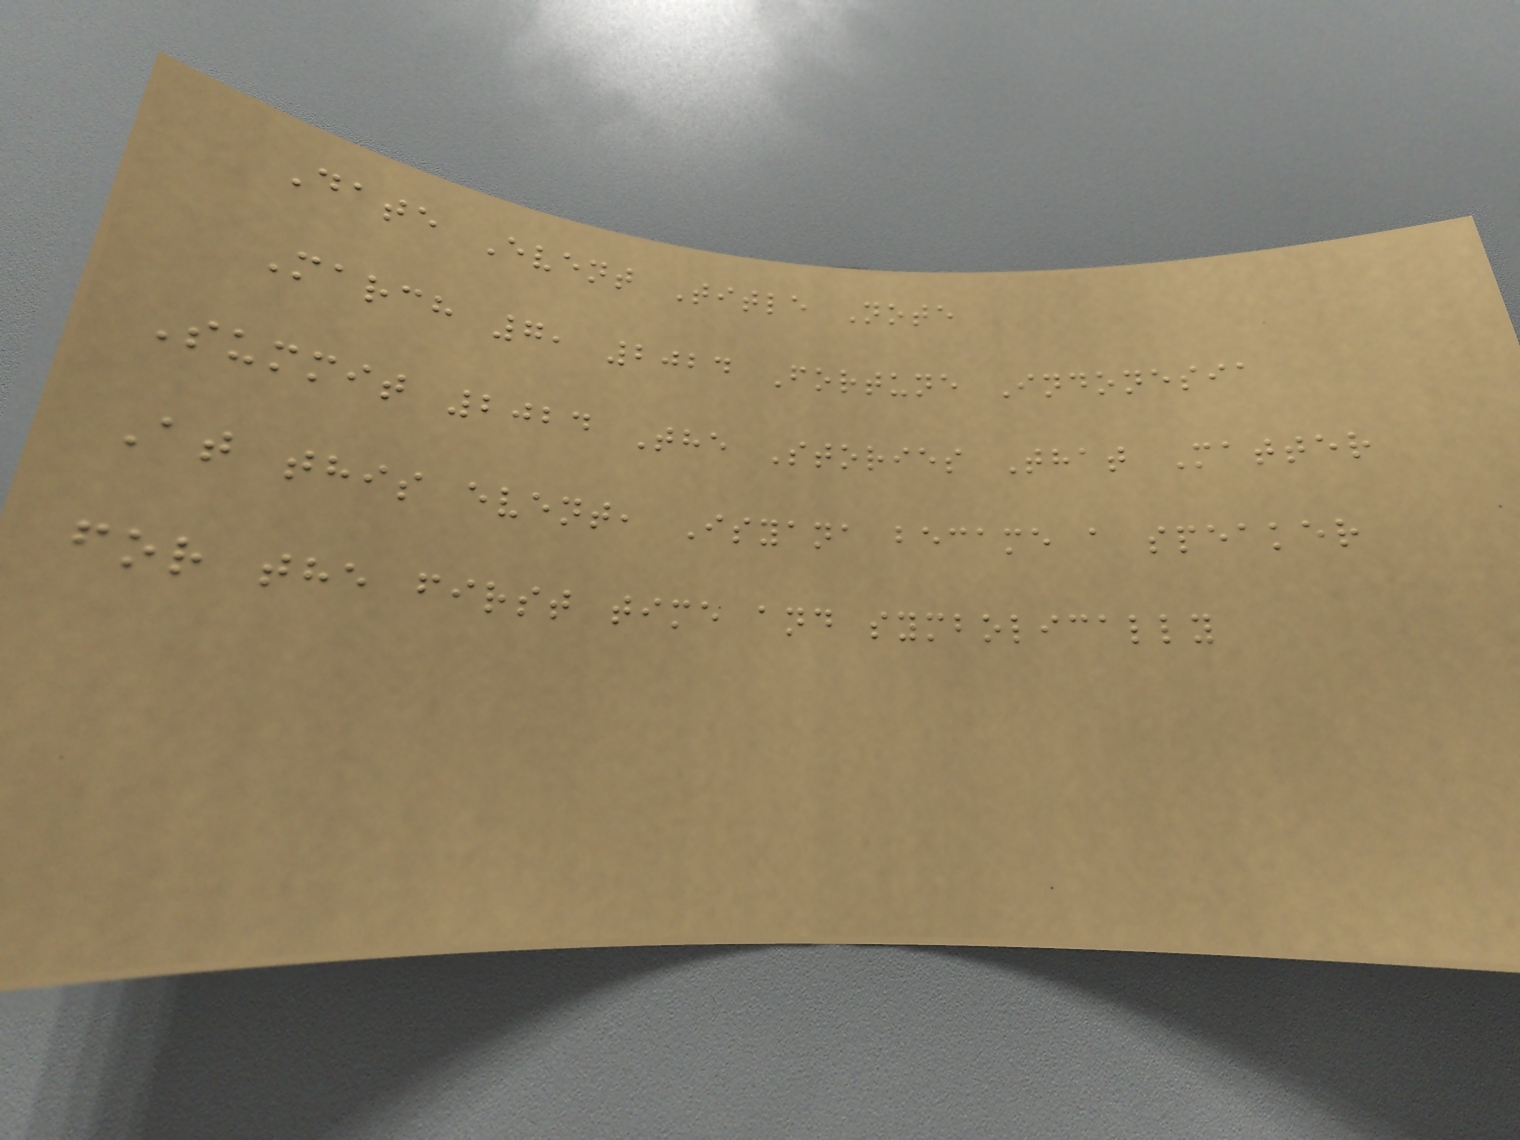Date Event Title Note
March 7, 2024 Fortune Indonesia
Summit 2024 The Stories That Matter
At this event, Isyana became a speaker
for the first time and symbolically
